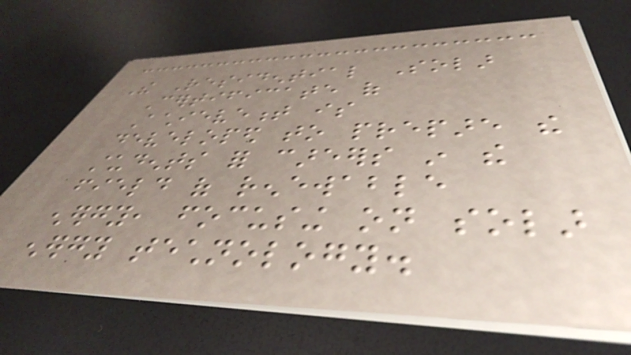The Residential Solar
Certificate of
Achievement is
developed to prepare the
students for careers in the
field of renewable
energy, focusing on solar
energy technology.
